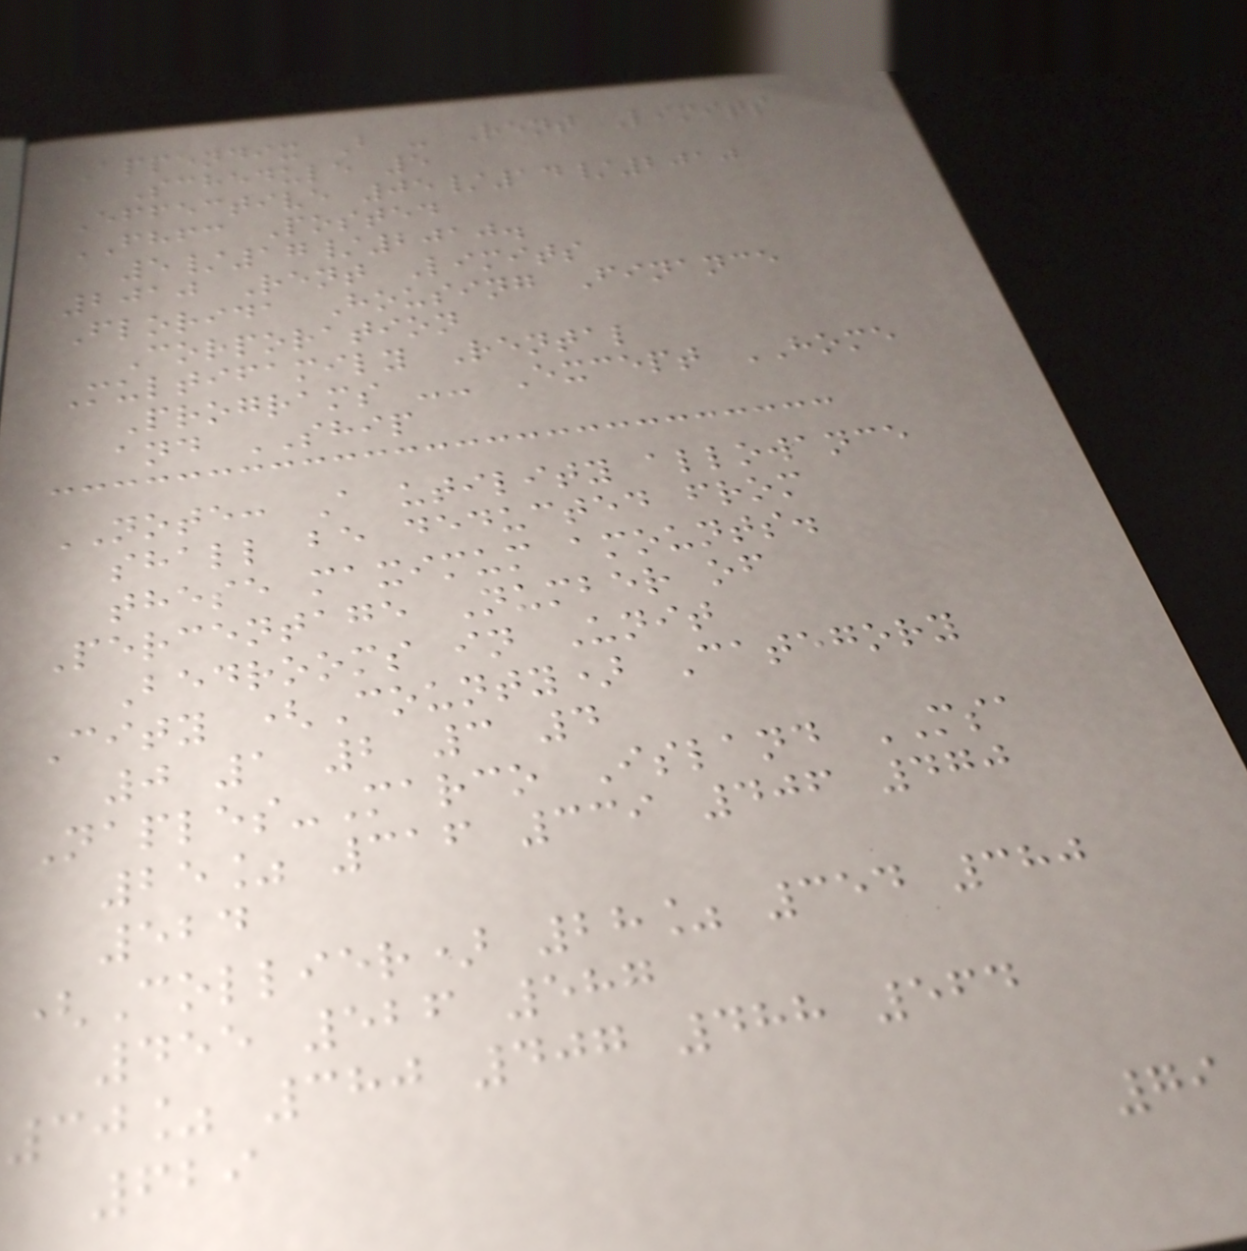Appendix B - Rent Limits
Schedule 5
Effective 05/14/2010
FHFC Posted
5/17/2010.
2010 Rent Limits
Florida Housing Finance
Corporation
Multifamily Rental
Programs -- Except HOME
and SHIP
NOTE: A utility allowance
shall be deducted from
these maximum amounts.
Percentage Number of
Bedrooms in Unit
City (County) Category
0 1 2 3 4
Naples-Marco Island MSA
25% 316 339 406 470
524
(Collier) 28% 354 380
455 526 587
30% 380 407 488 564
629
79
